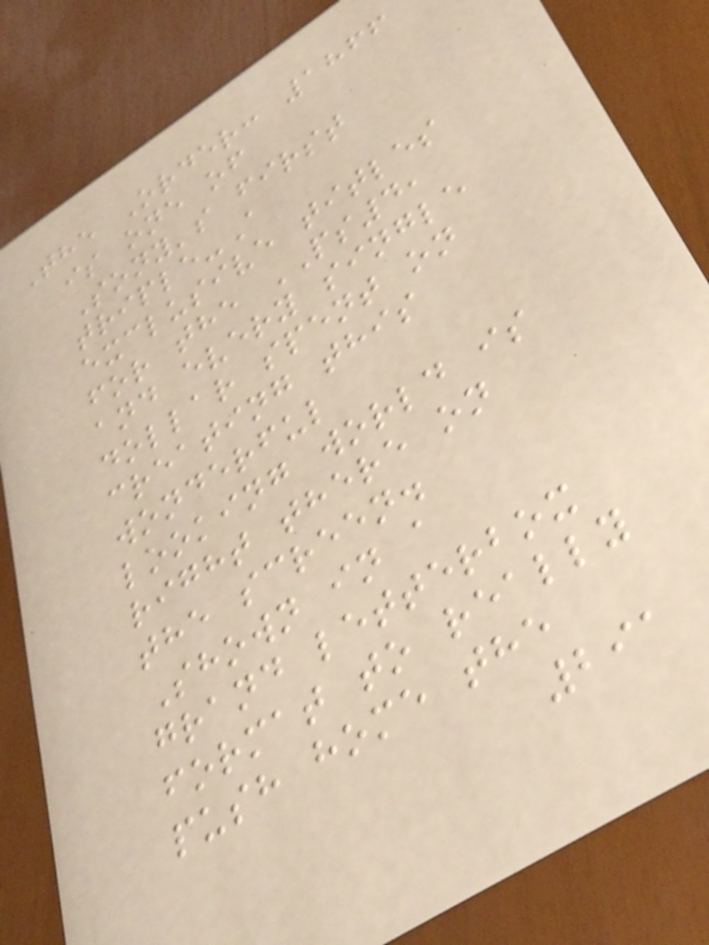The Order: 1866
is one of
Sony's first
triple-A
exclusive titles
for the PS4,
and every single
dollar spent on
creating this
wonderful
looking world is
right there on
the screen.
Shown in a
grand letterbox
format to really
push home the
291
